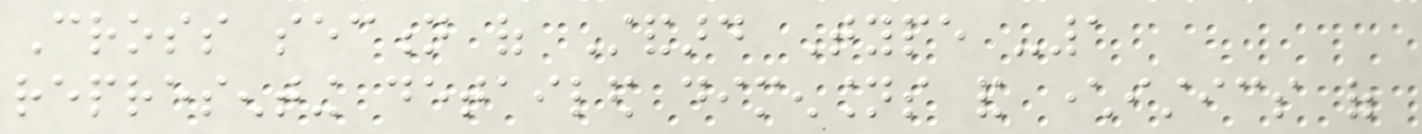Cross section of Standard Type -1
representing detailed dimensions and characteristics of
